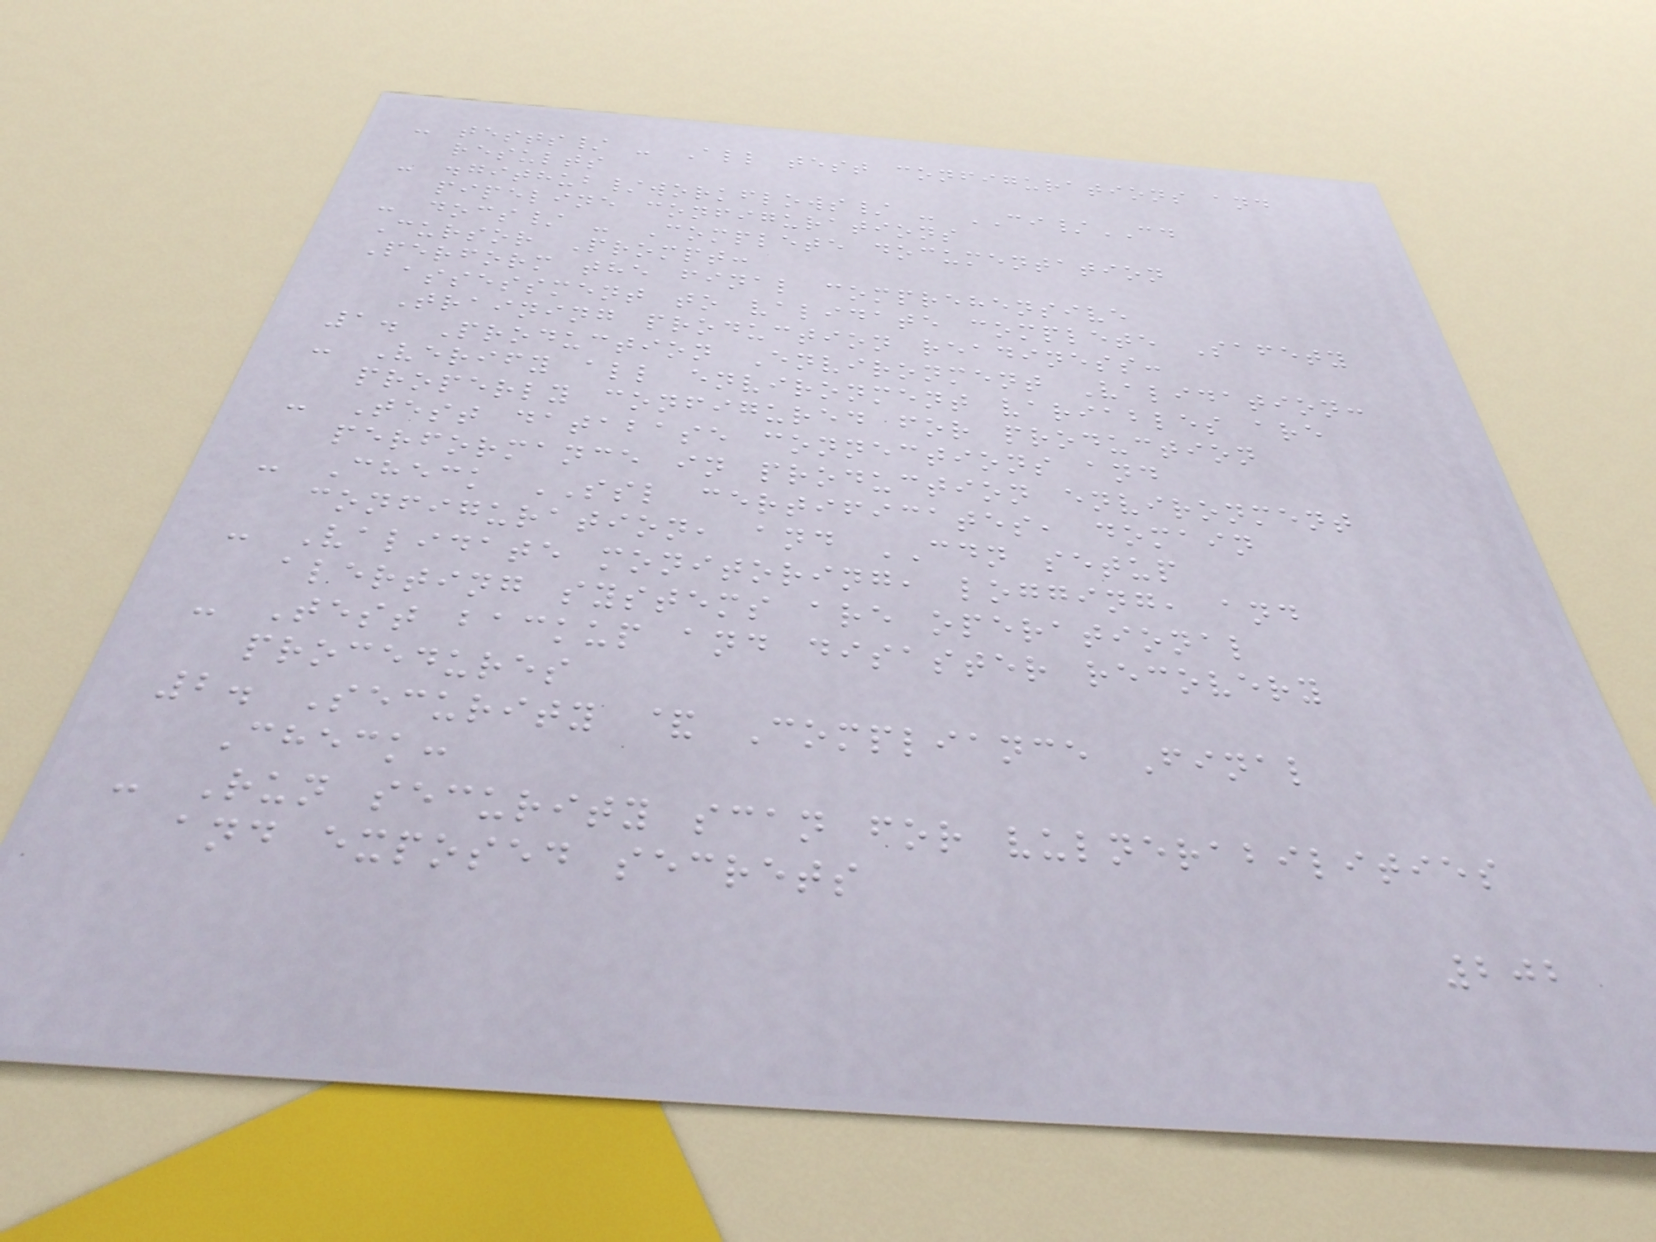- tests/ - All test configurations and
results
- .github/workflows/ - CI/CD
pipeline configurations
- docs/ - Complete documentation
Cursor Prompt:
Perform the final comprehensive
assessment to validate complete Safety
Training production readiness:
1. Production Environment Validation:
- Verify all environment variables are
properly configured for production
- Test database connections and
performance in production environment
- Check SSL certificates, domain
configuration, and CDN setup
- Validate monitoring, logging, and
alerting systems are operational
- Test backup and disaster recovery
procedures
2. Security & Compliance Final
Check:
- Run security scan for vulnerabilities
and exposed secrets
202
